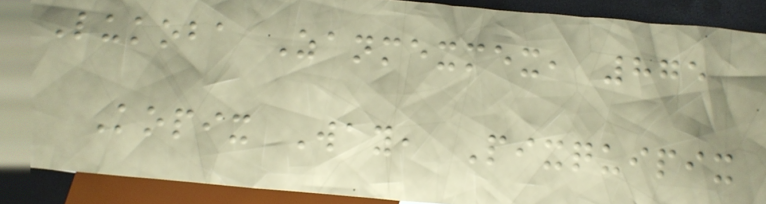Lukoba Zanmexmex, 875
Kopix Way, Pixquipix
